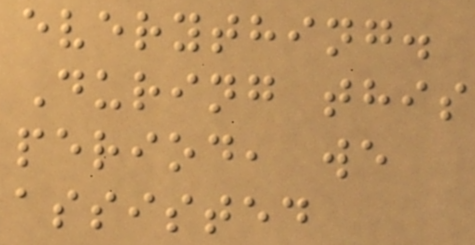everything.
During this
period, we
assisted
